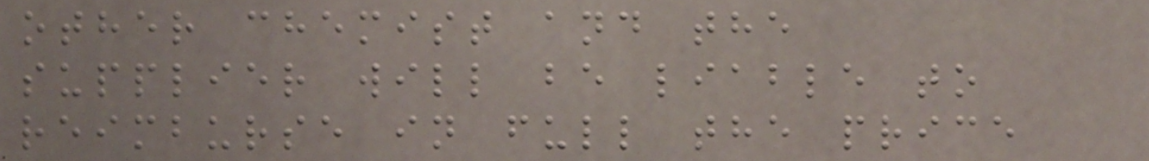other chemist and the
supplier will be liable to
reimburse in full the price
